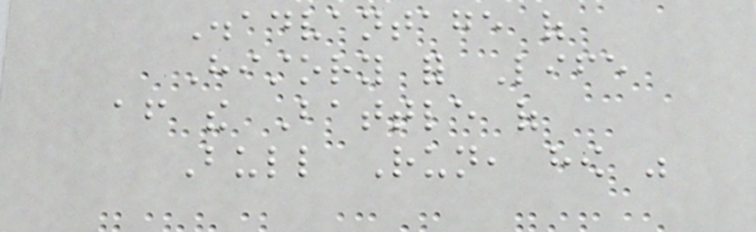Disadvantage of
History for Life
after the Battle of
Bull Run, how was
